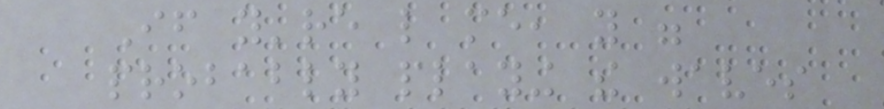If you're like me, you were
probably playing the waves
